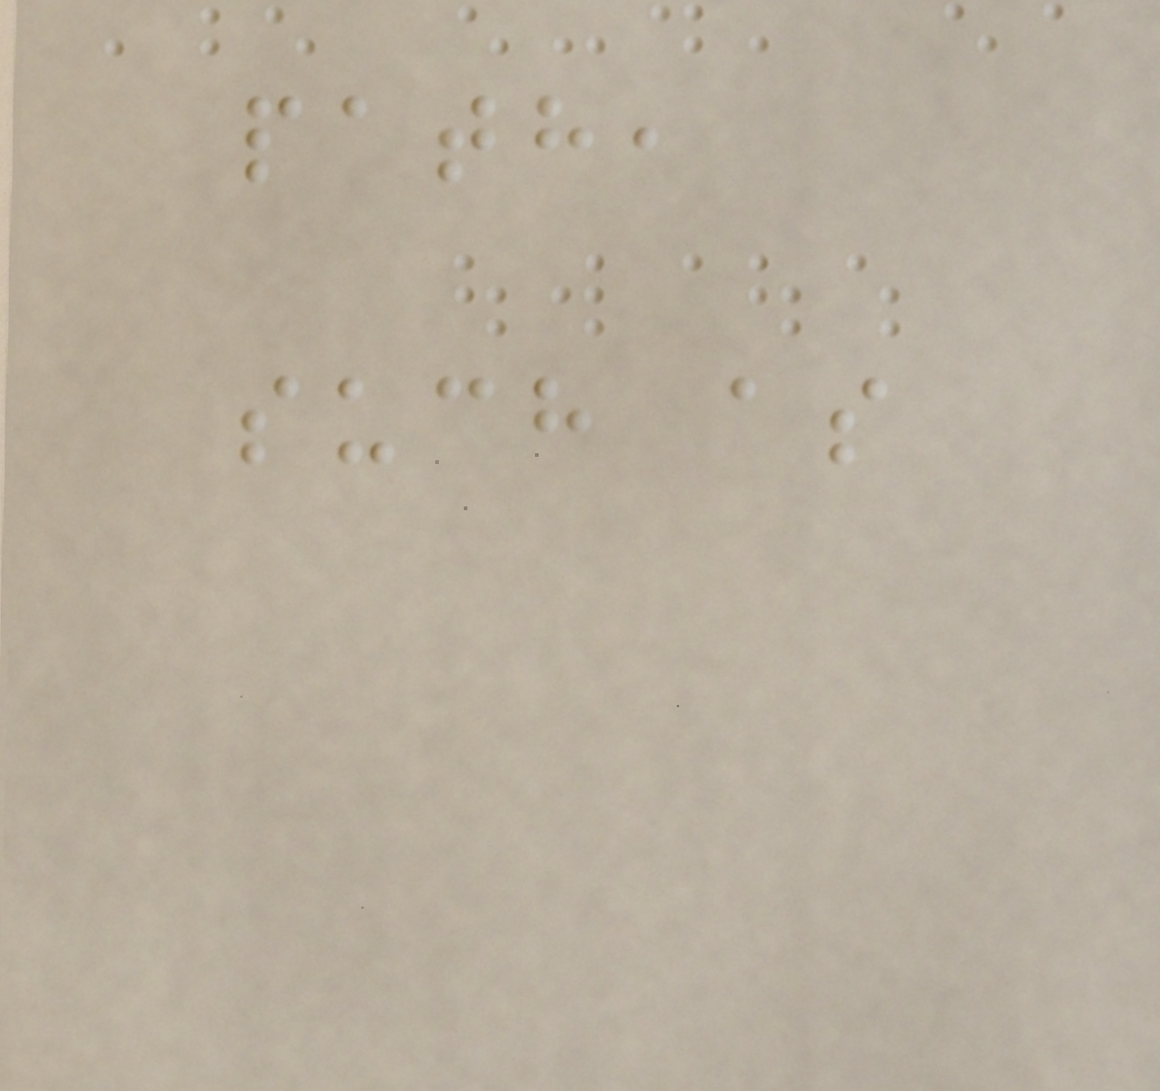path,
such as
